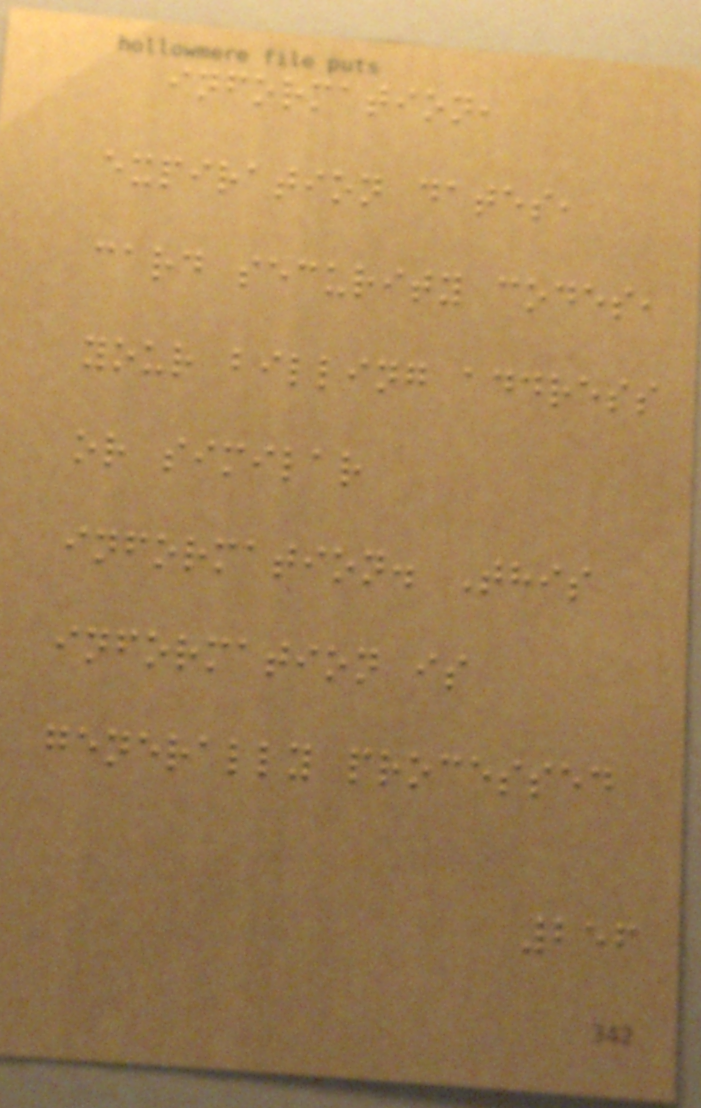information,
expiration dates,
card security codes,
your billing address
or similar
information. This
information is
generally processed
256
